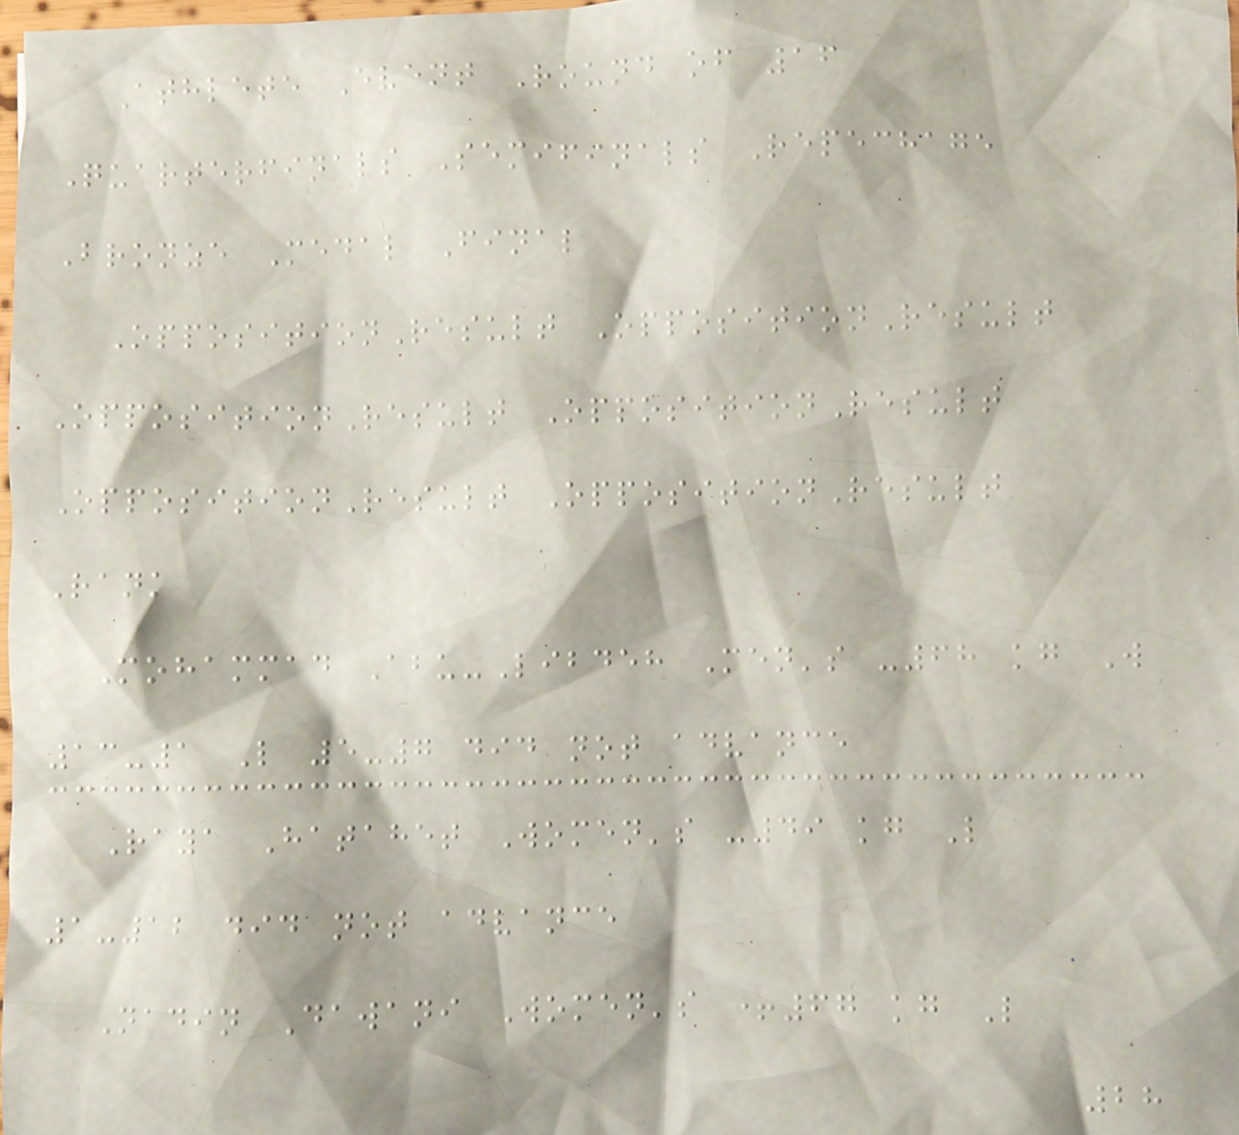Athlete Event Round of 16
Quarterfinals Semifinals Repechage
Bronze Medal Final
OppositionResult OppositionResult
OppositionResult OppositionResult
OppositionResult OppositionResult
Rank
Mohammad Abu-Libdeh Men's -68 kg W
13-1 L 5-7 did not advance
Raya Hatahet Women's -49 kg L
1-12 did not advance
Nadin Dawani Women's +67 kg L
28
